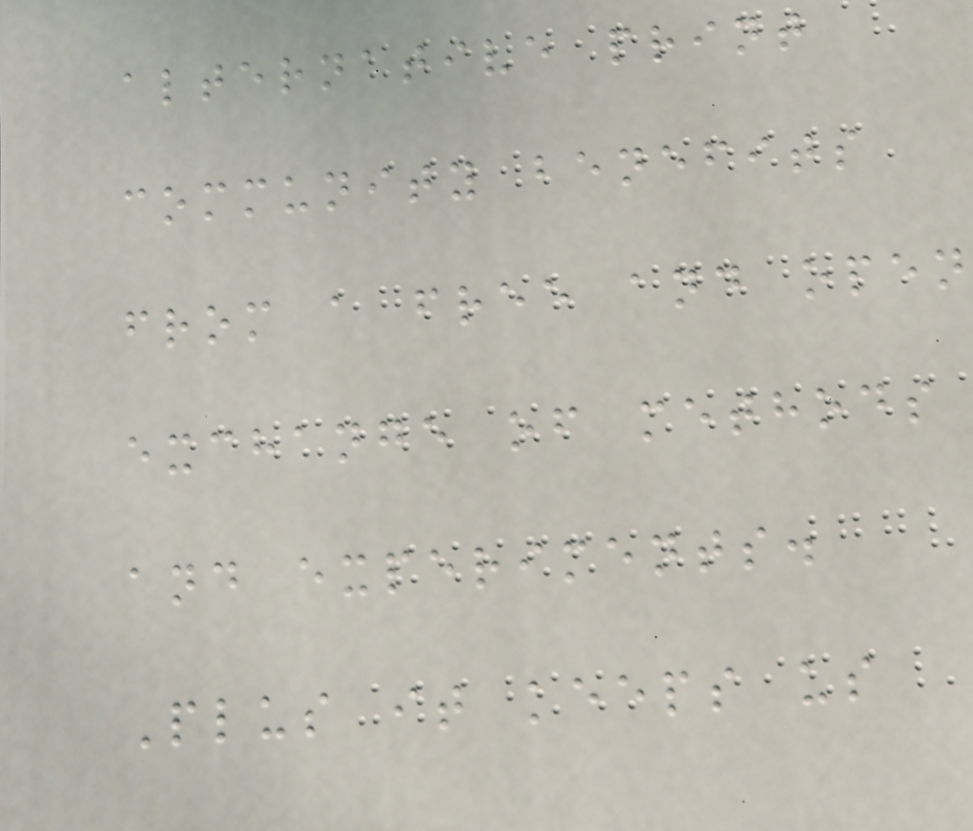alternative print
community benefits
from a free and open
exchange of methods
and experiments.
Plus it keeps us
